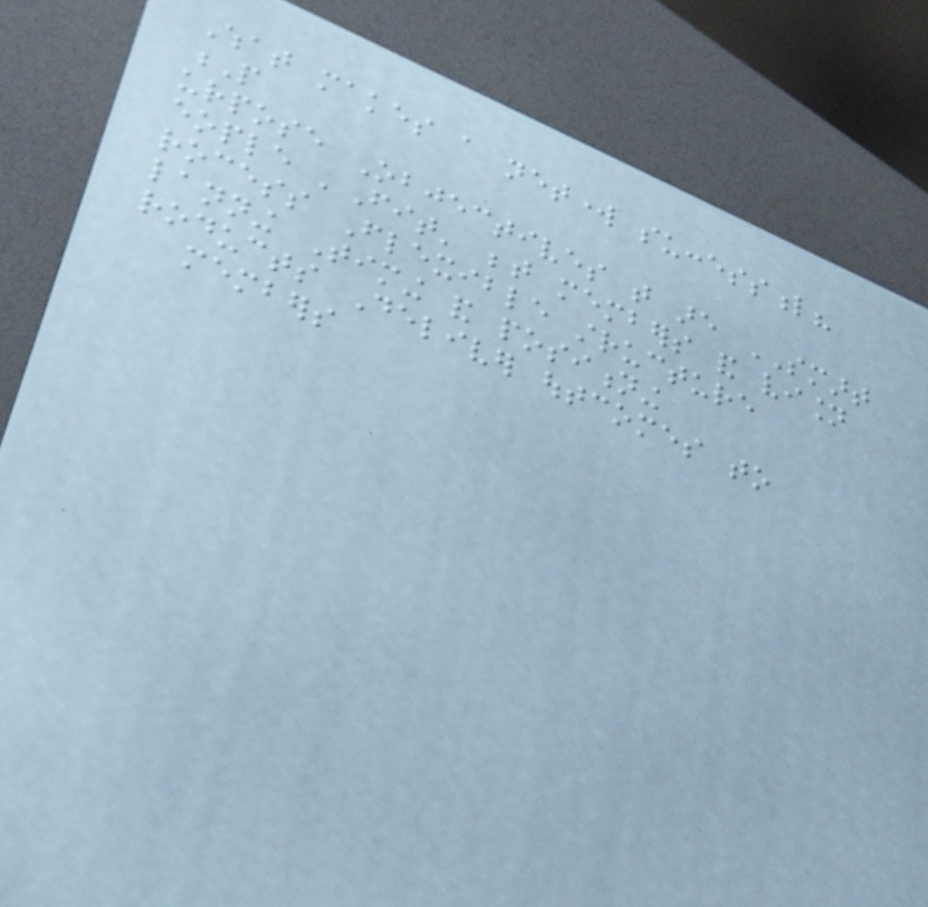What makes a network successful?
P
urpose Objectives that are SMART
eople 'Fit' between members and vision
rocess Flexible structure
lanning Timing and positioning
roducts Deliver outcomes to
members
